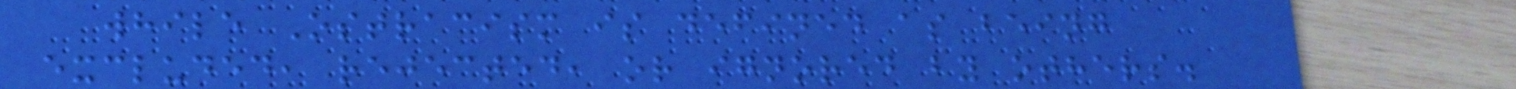while Ostracism is defined as being
excluded, rejected, or ignored by others.
